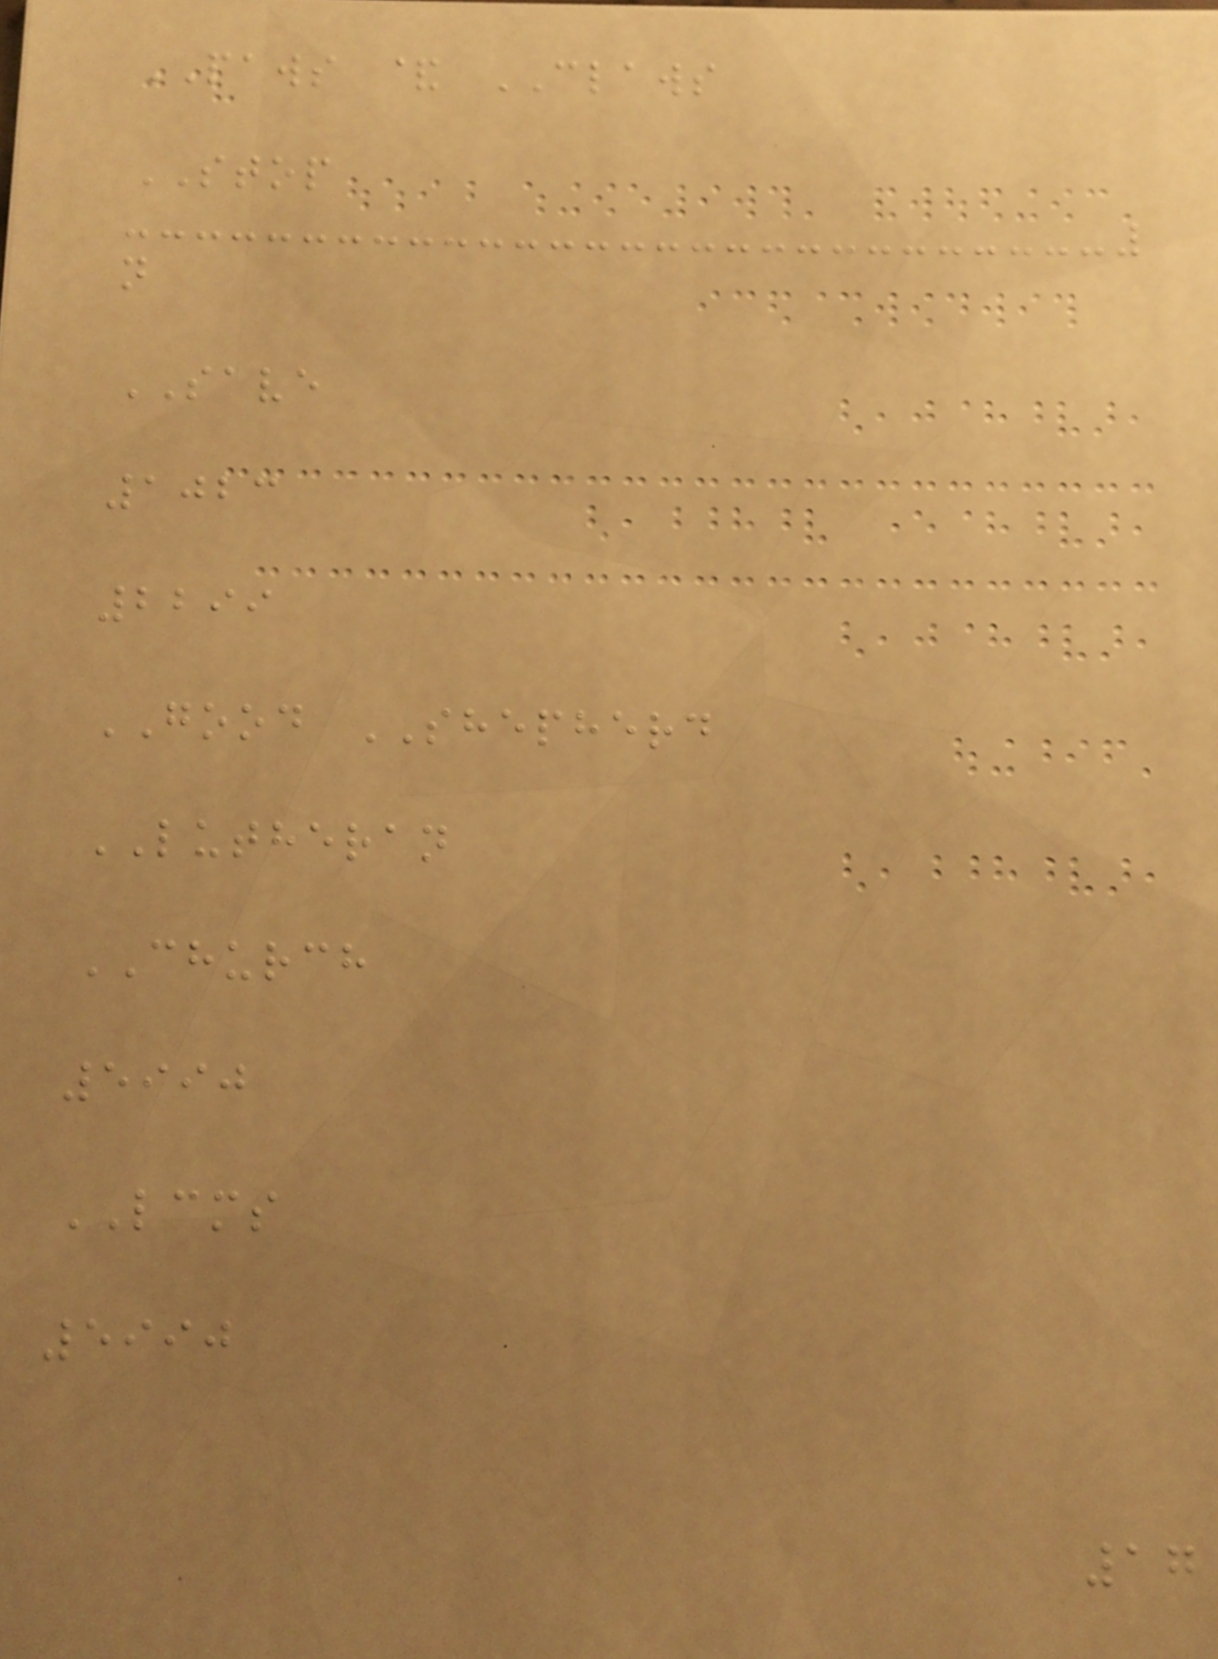PAWS & CLAWS
STOP
n
SAVE
1023
2299
GOOD SHEPHERD
LUTHERAN
CHURCH
5990
LCMS
5990
17
